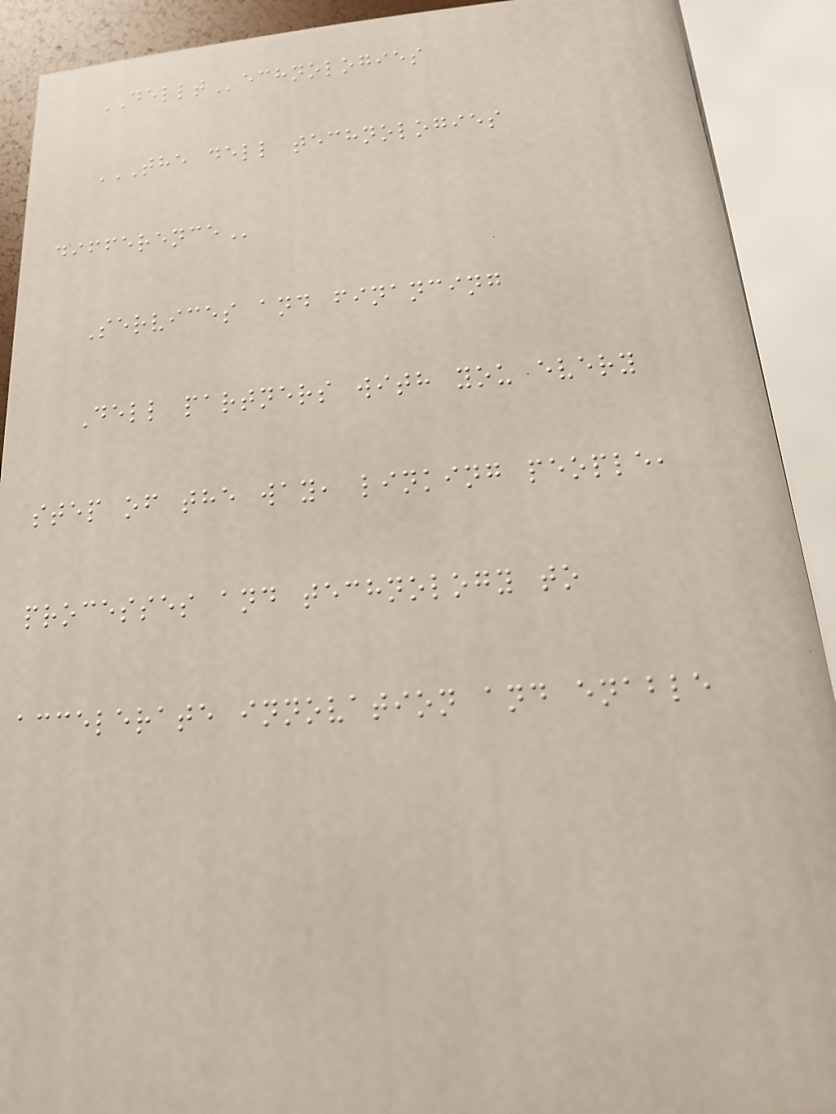DELLTechnologies
THE DELL TECHNOLOGIES
DIFFERENCE
Services and financing
Dell partners with you every
step of the way, linking people,
processes and technology to
accelerate innovation and enable
